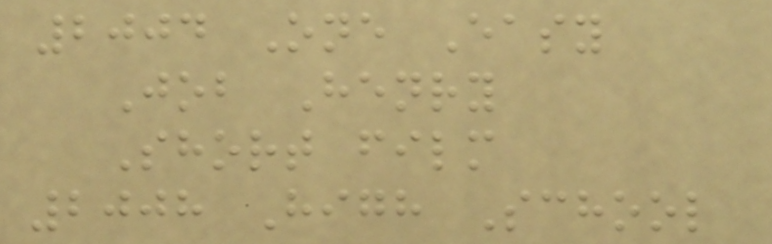2004 One Easy
Job Henry
Short film
2008 High School
